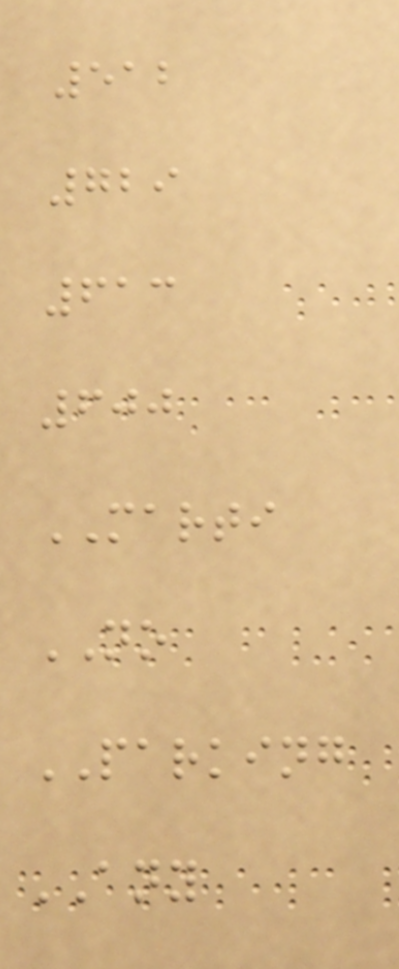512
729
613
600
MARTI
NO
PARKING
ANY
